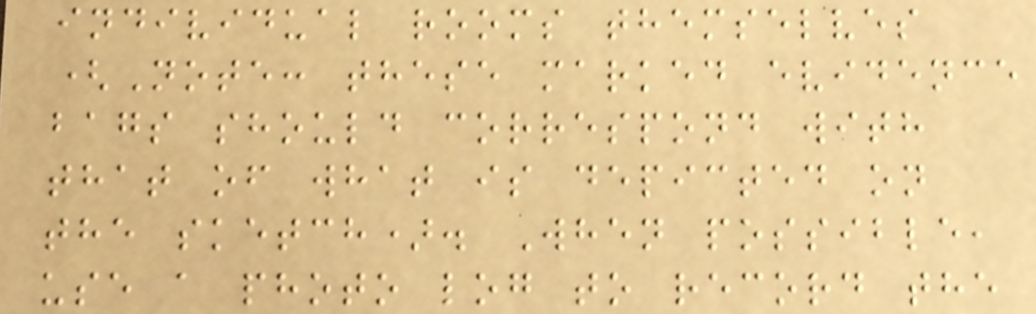individual rooms themselves
(Note: these marked evidence
bags should correspond with
that of what is depicted on
the sketch). When possible,
use a photo log to record the
